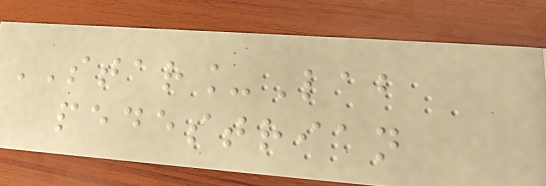STAR_Lab
pedestrian
